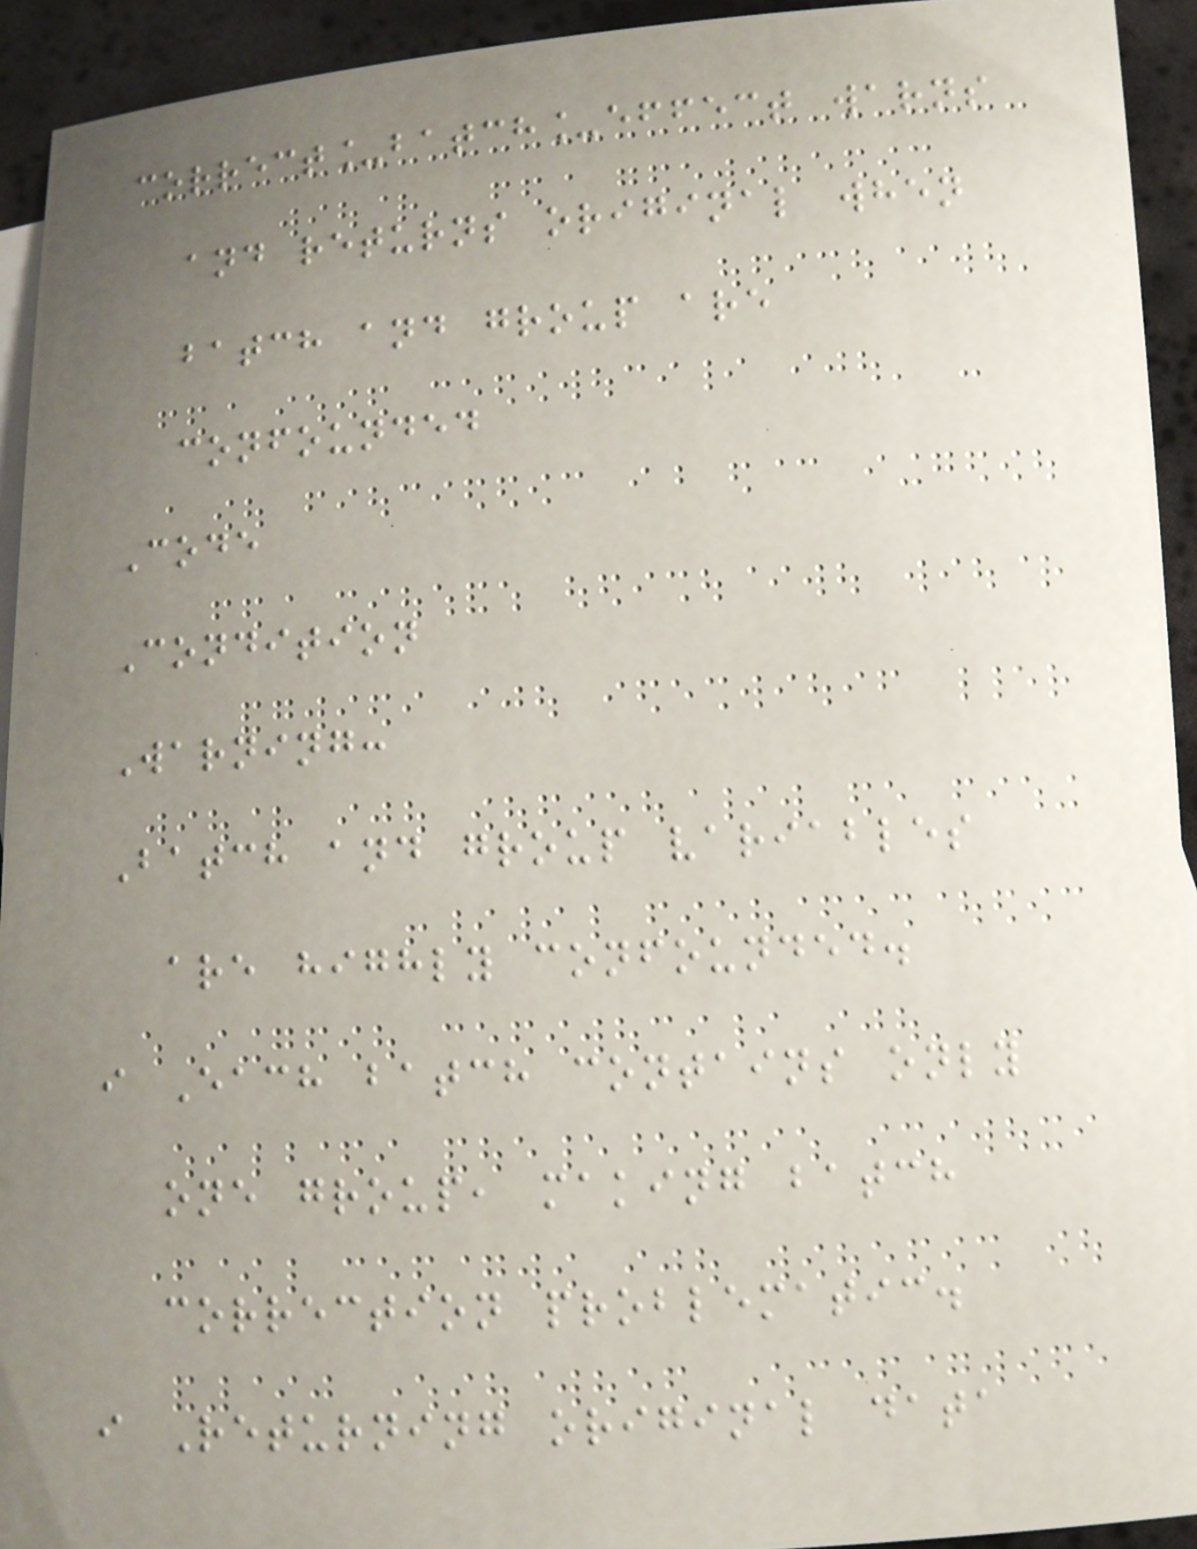correct_batch_effect warns
and returns original when
batch and group are
confounded
Code
Condition
Warning:
Batch and group variables
are highly confounded.
i Each batch contains only
one group, making batch
correction problematic.
i Returning original data
